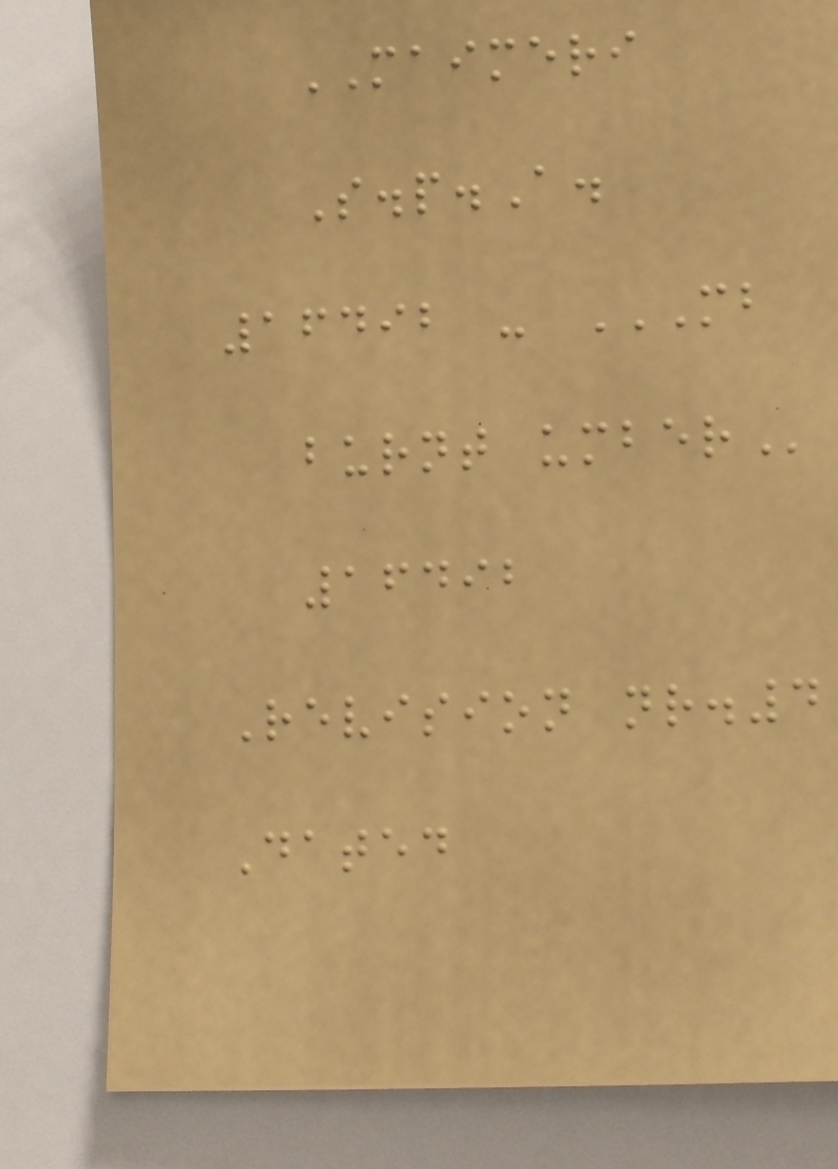MAIMERI
S.p.A.
16492 - MB
BURNT UMBER
16492
Revision nr.4
Dated
